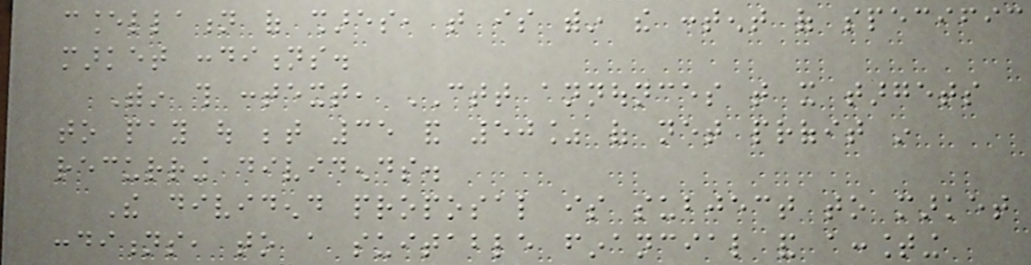cancellation of shares, that is within the content of specific
market conditions.
Within this context, CTT announces that it targets
to pay out between 35 and 50% of net profit in
recurring dividends.
The dividend proposal is subject to market
conditions, to a suitable financial and accounting
